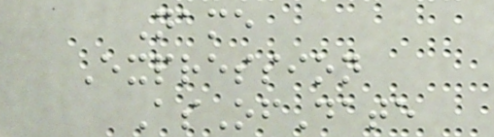Name
Expression
AsOfDate
